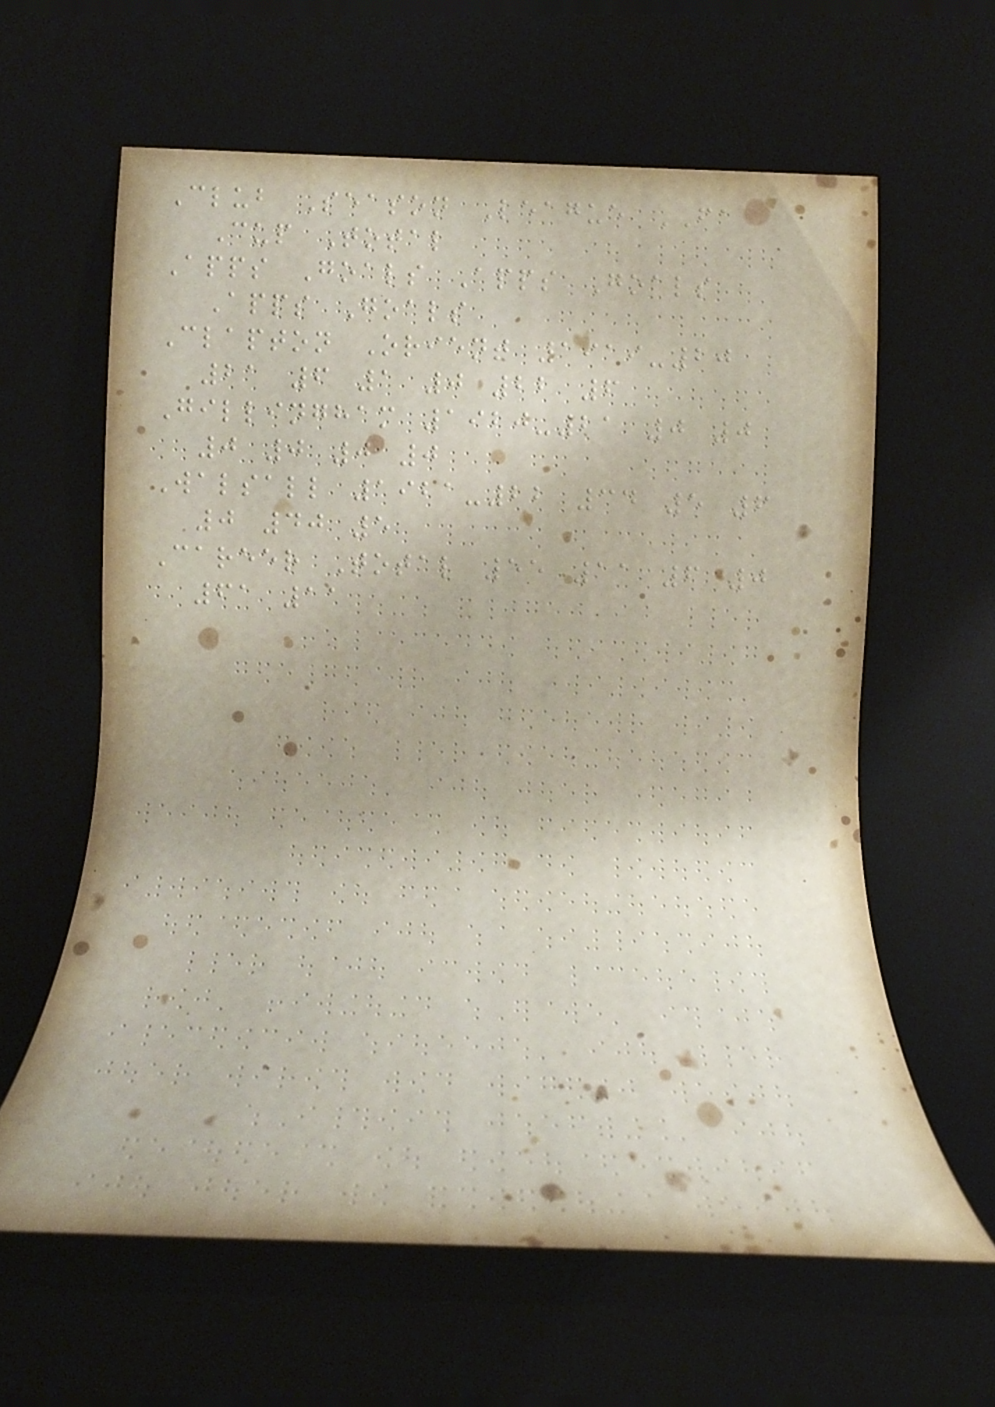Club Season League FA
Cup Total
Apps Goals Apps Goals
Apps Goals
Clapton Orient 1919-20
21 6 1 0 22 6
Gillingham 1920-21 0 0
0 0 0 0
Walsall 1921-22 34 5 6
0 40 5
Career Total 55 11 6 0
61 11
